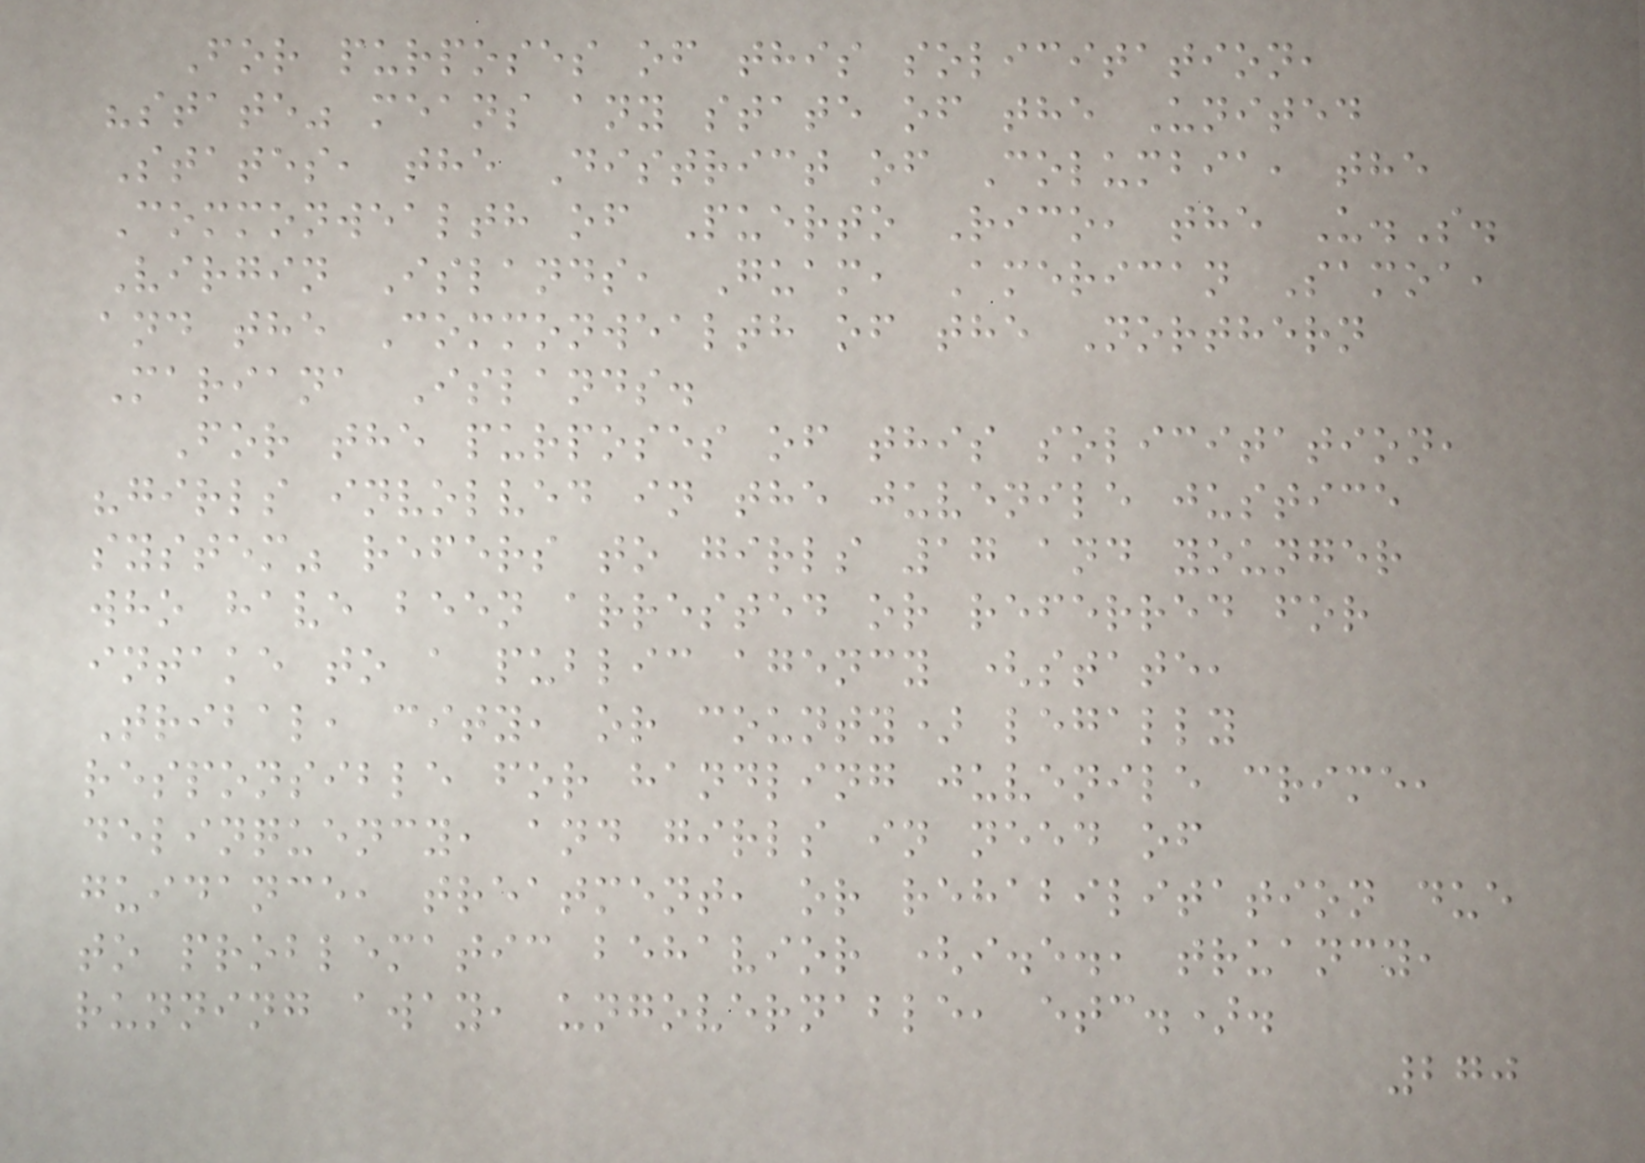For purposes of this solicitation,
"state" means any state of the United
States, the District of Columbia, the
Commonwealth of Puerto Rico, the U.S.
Virgin Islands, Guam, American Samoa,
and the Commonwealth of the Northern
Mariana Islands.
For the purposes of this solicitation,
"girls involved in the juvenile justice
system" refers to girls 17 and younger
who have been arrested or referred for
intake to a public agency (state,
Tribal, city, or county) legally
responsible for handling juvenile crime,
delinquency, and girls in need of
guidance, treatment, or rehabilitation due
to problematic behavior (i.e., truancy,
running away, ungovernable, etc.).
270
